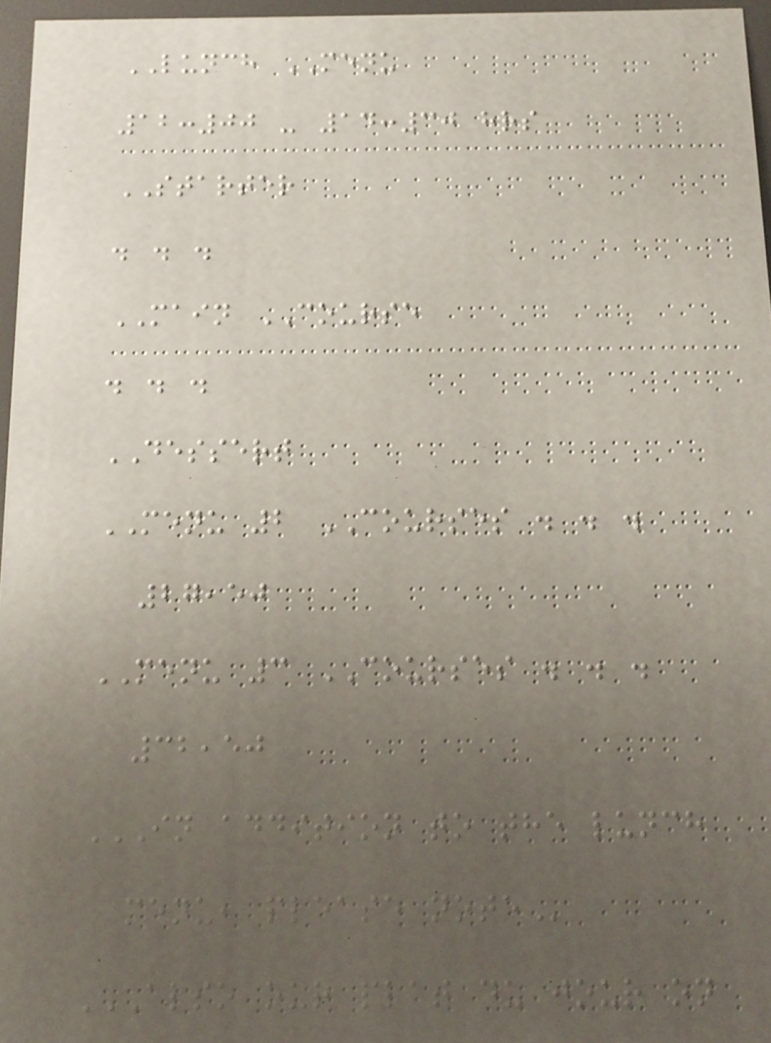LUNCH MENU
12:00 - 14:30 hrs
STARTER
. . .
MAIN COURSE
. . .
DESSERT
MENU 2 COURSES . . .
27,50
MENU 3 COURSES . . .
32,50
IN ADDITION TO THE LUNCH
MENU, PLEASE NOTE
ALSO OUR PLAT DU JOUR ON
